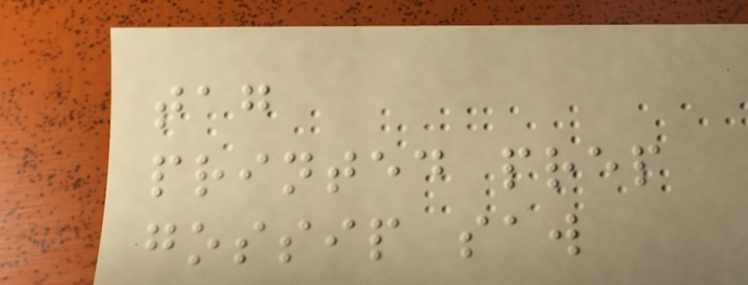tag
printed prep
gossip saw
